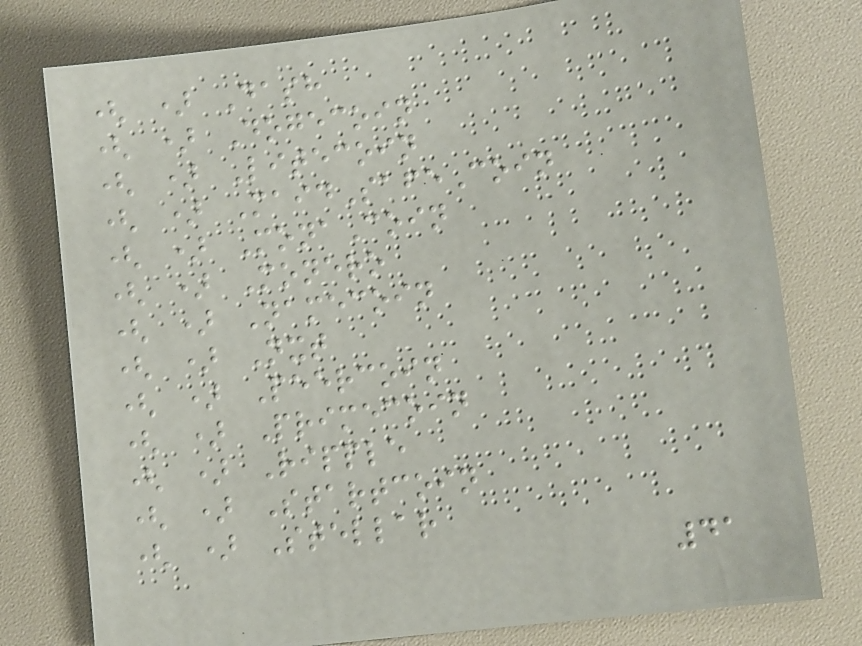( ) Dash
( ) Dogecoin
( ) Litecoin
( ) MaidSafeCoin
( ) MonaCoin
( ) Monero
( ) Namecoin
( ) Nxt
( ) Peercoin
( ) Primecoin
( ) Ripple
( ) Startcoin
( ) Stellar
41
